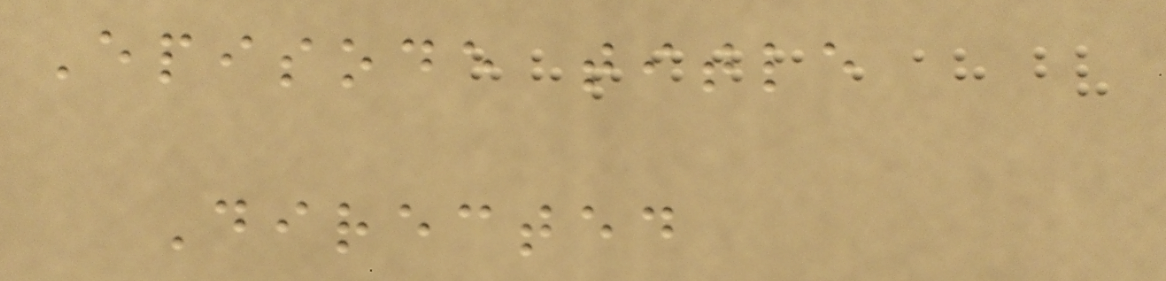Episode title
Directed
